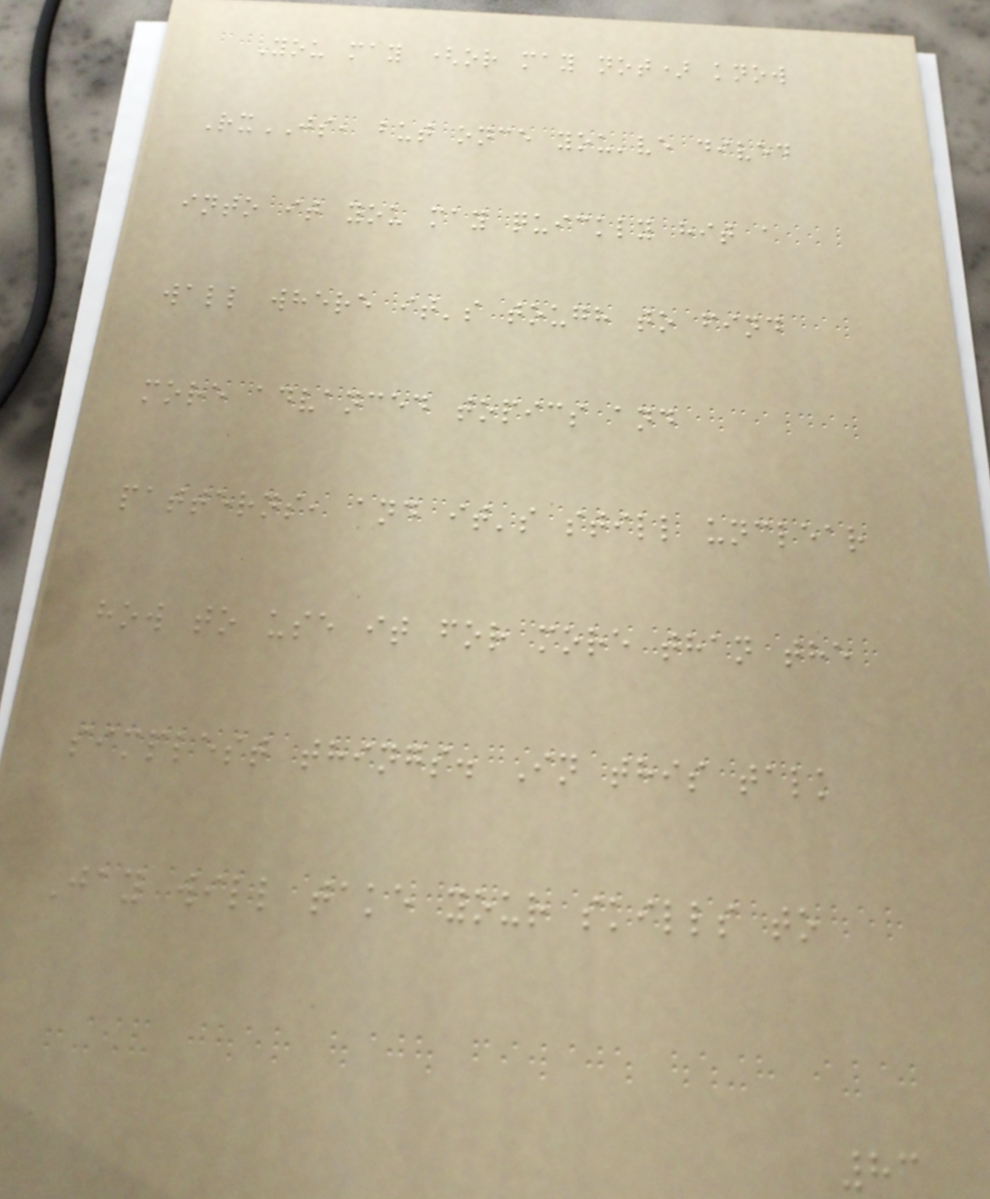You may (or may not) know
RxJS, but once you've dived
into it you may quickly hit a
wall where it's tough to find
more advanced topics and
patterns, and it's still unclear
how to use it for more than the
simplest things. In this talk
Jay will take your skills to
83
